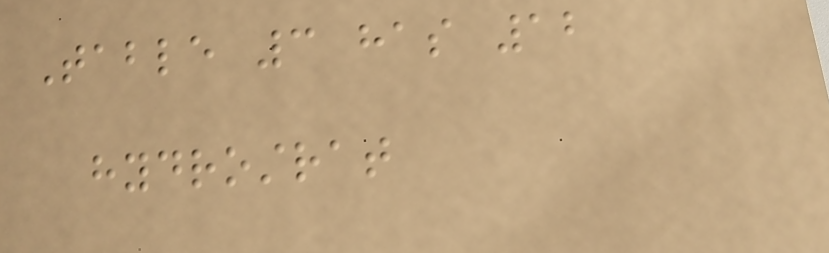Table 3 has 12
hydrostrat
